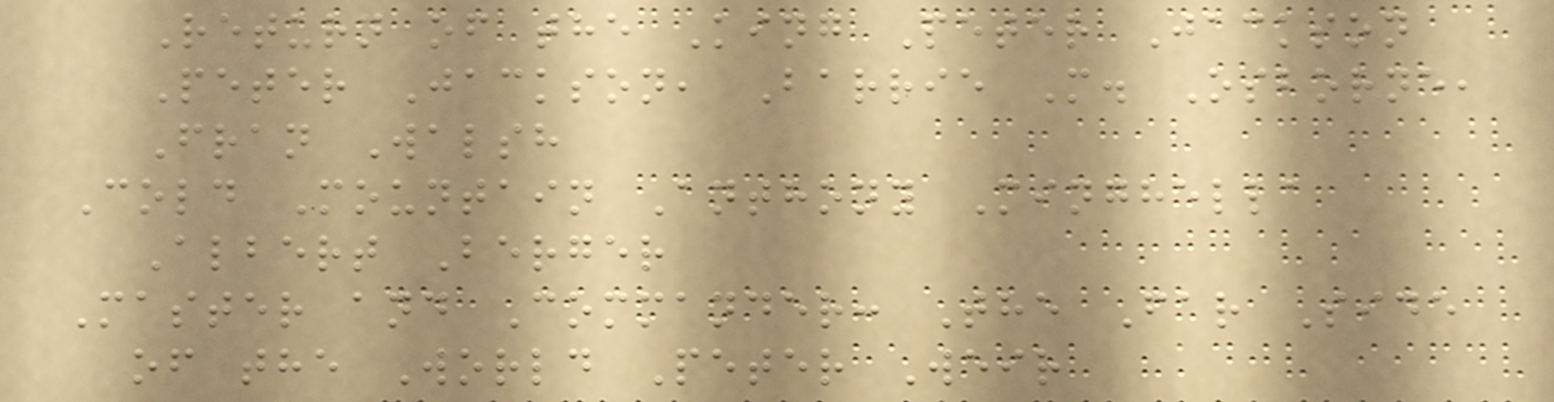Return of the King Peter Jackson
Peter Jackson, Barrie M. Osborne,
Fran Walsh
Cold Mountain Anthony Minghella
Albert Berger
Master and Commander: The Far Side
of the World Peter Weir
